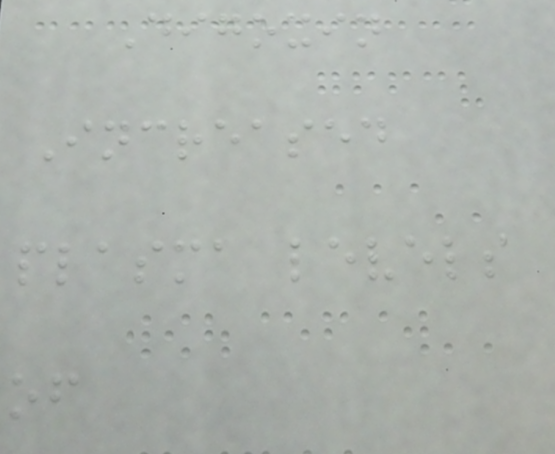Digoxin
Increased
plasma levels
of
